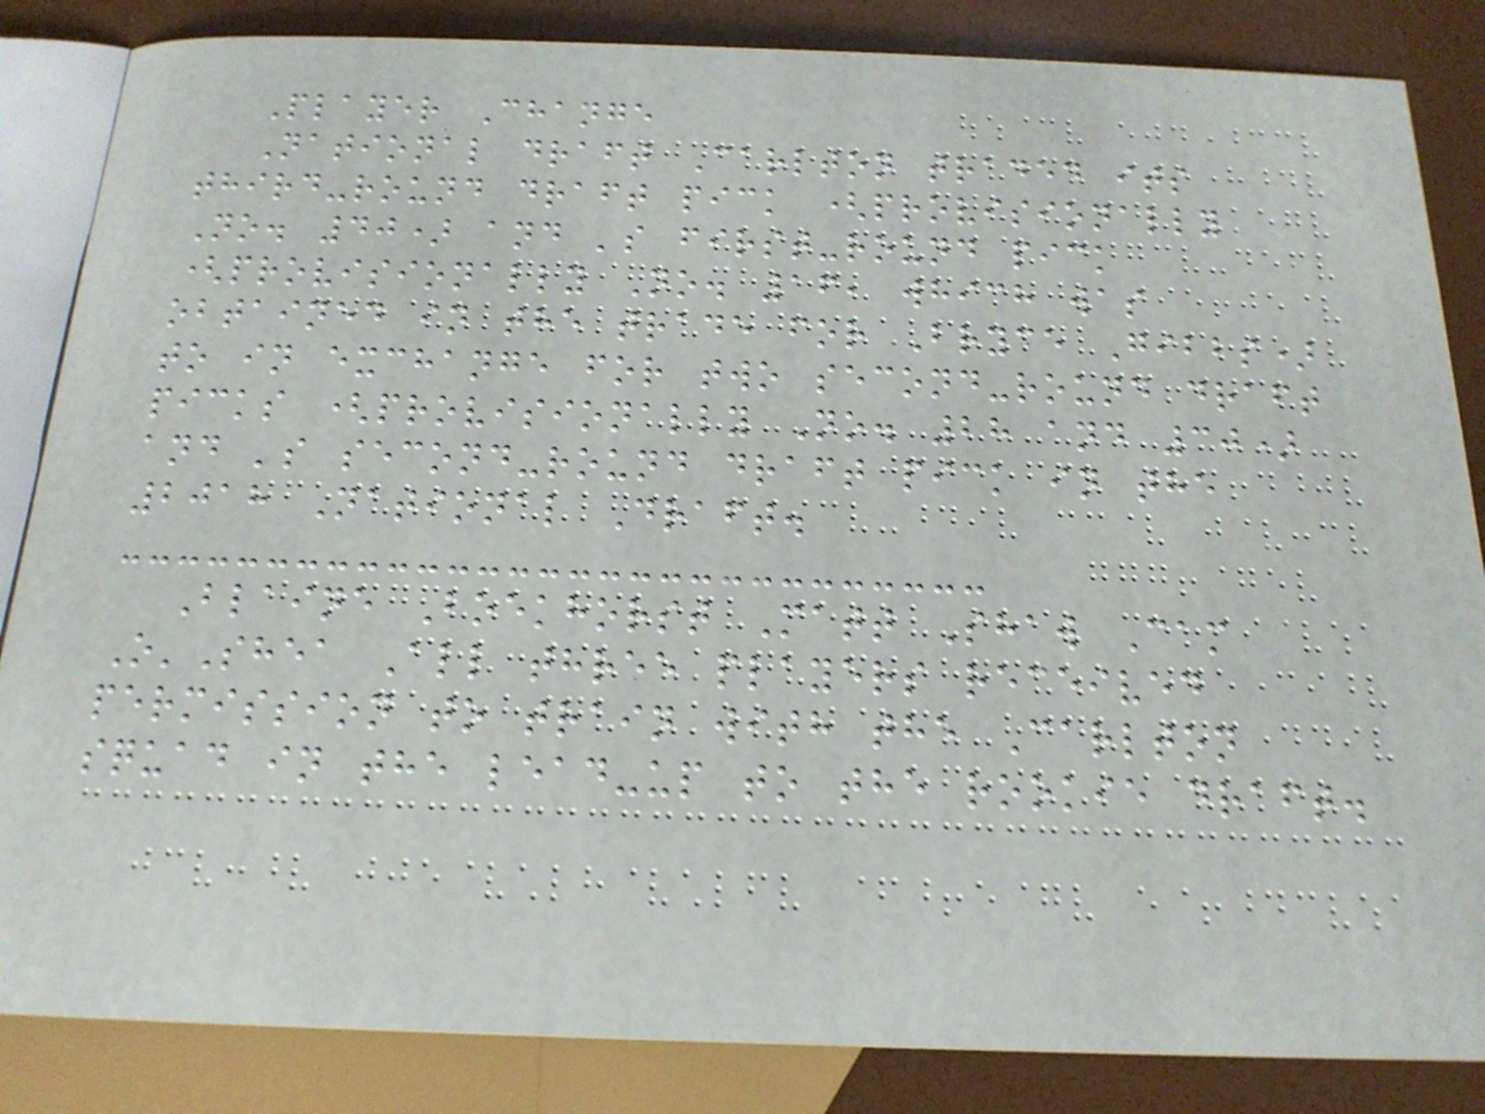Player Change
National draft Carlton traded its
third-round draft pick (provisionally
No. 40) and 's first-round pick
(provisionally No. 16, which was
obtained in the trade for Bryce Gibbs)
to in exchange for two second-round draft
picks (provisionally No. 28 and 30)
and 's second-round draft pick in the
2018 National Draft.
Blaine Boekhorst Matt Shaw Cam
O'Shea All three players received
permission to train with the Carlton
squad in the lead-up to the rookie draft.
